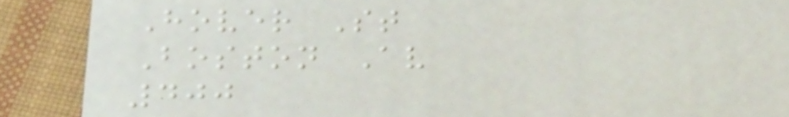Hover St
Boston Av
400
